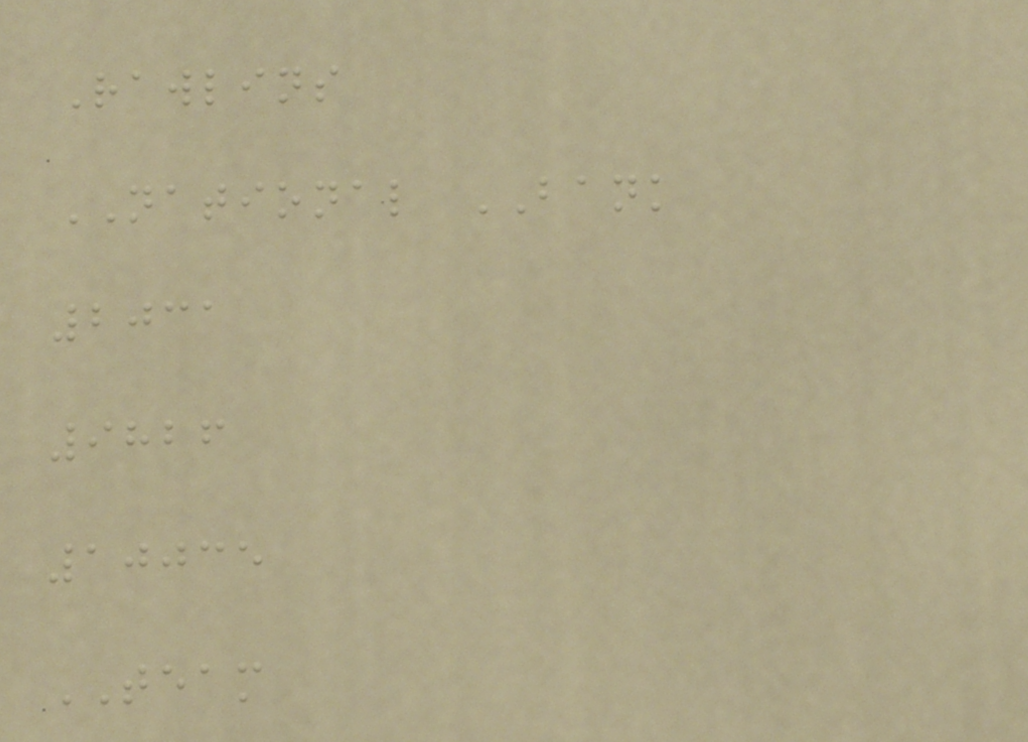Rawlins
NATIONAL BANK
2031
9826
10035
TEAM
